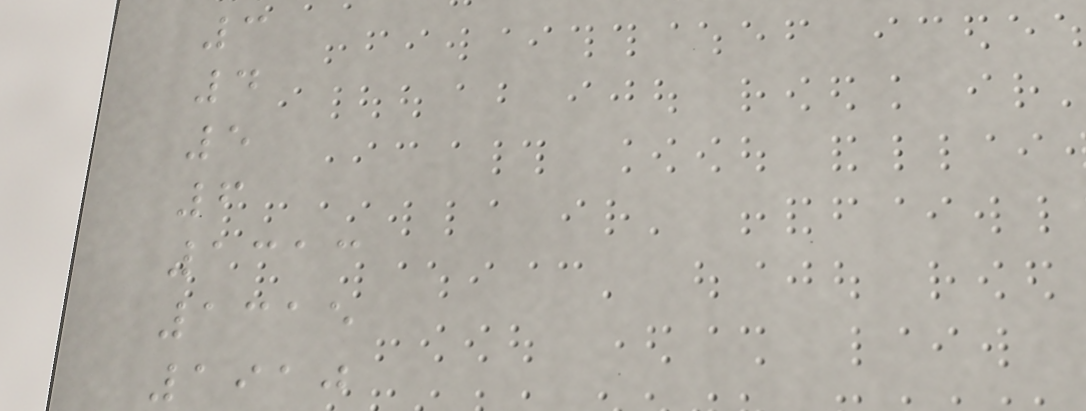3
4
5
6
1313
1315
1910
